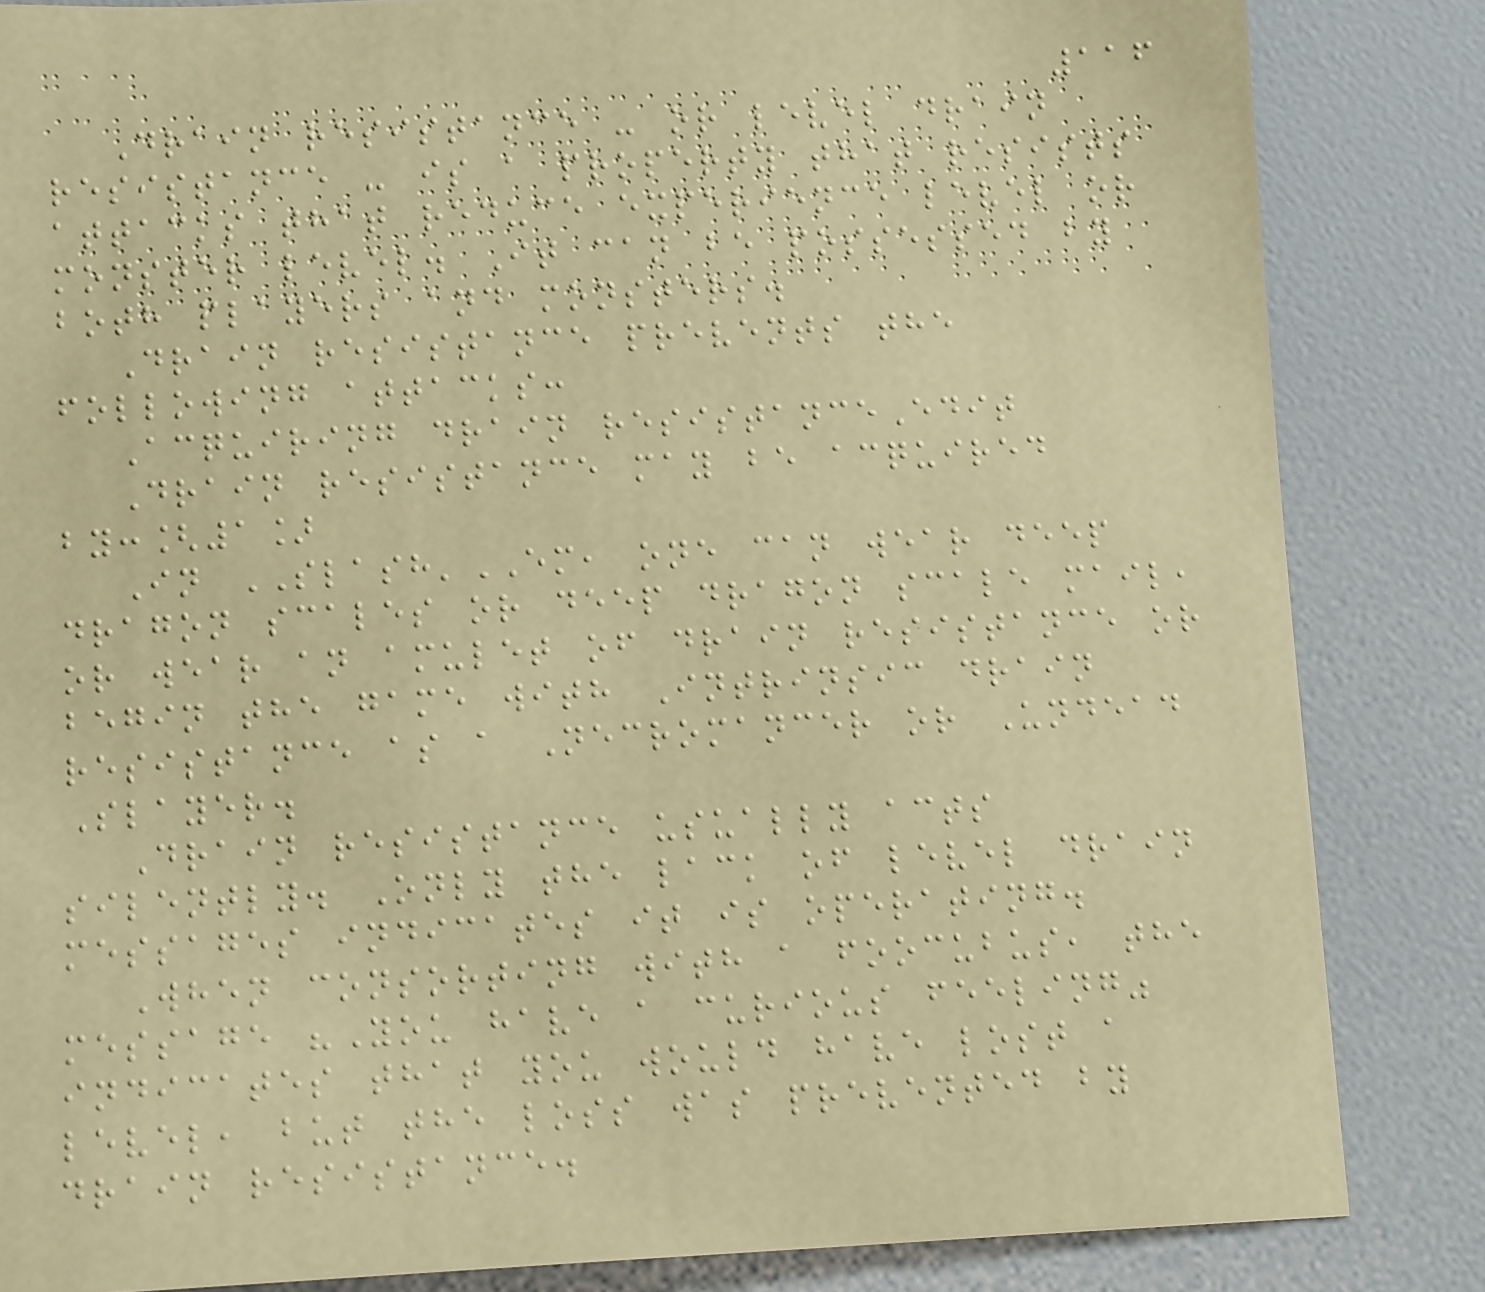116
Drain resistance - or level drain
resistance - is a property that resists
attacks that reduce experience level or
monster level. It can be possessed by
both players and monsters.
Drain resistance prevents the
following attacks:
Acquiring drain resistanceEdit
Drain resistance may be acquired
by:[1]
In SLASH'EM, one can wear deep
dragon scales or deep dragon scale mail,
or wear an amulet of drain resistance or
begin the game with Intrinsic drain
resistance as a Necromancer or Undead
Slayer.
Drain resistance usually acts
silently. Only the lack of level drain
messages indicates it is operating.
When consorting with a foocubus, the
message "You have a curious feeling"
indicates that you would have lost a
level, but the loss was prevented by
drain resistance.
